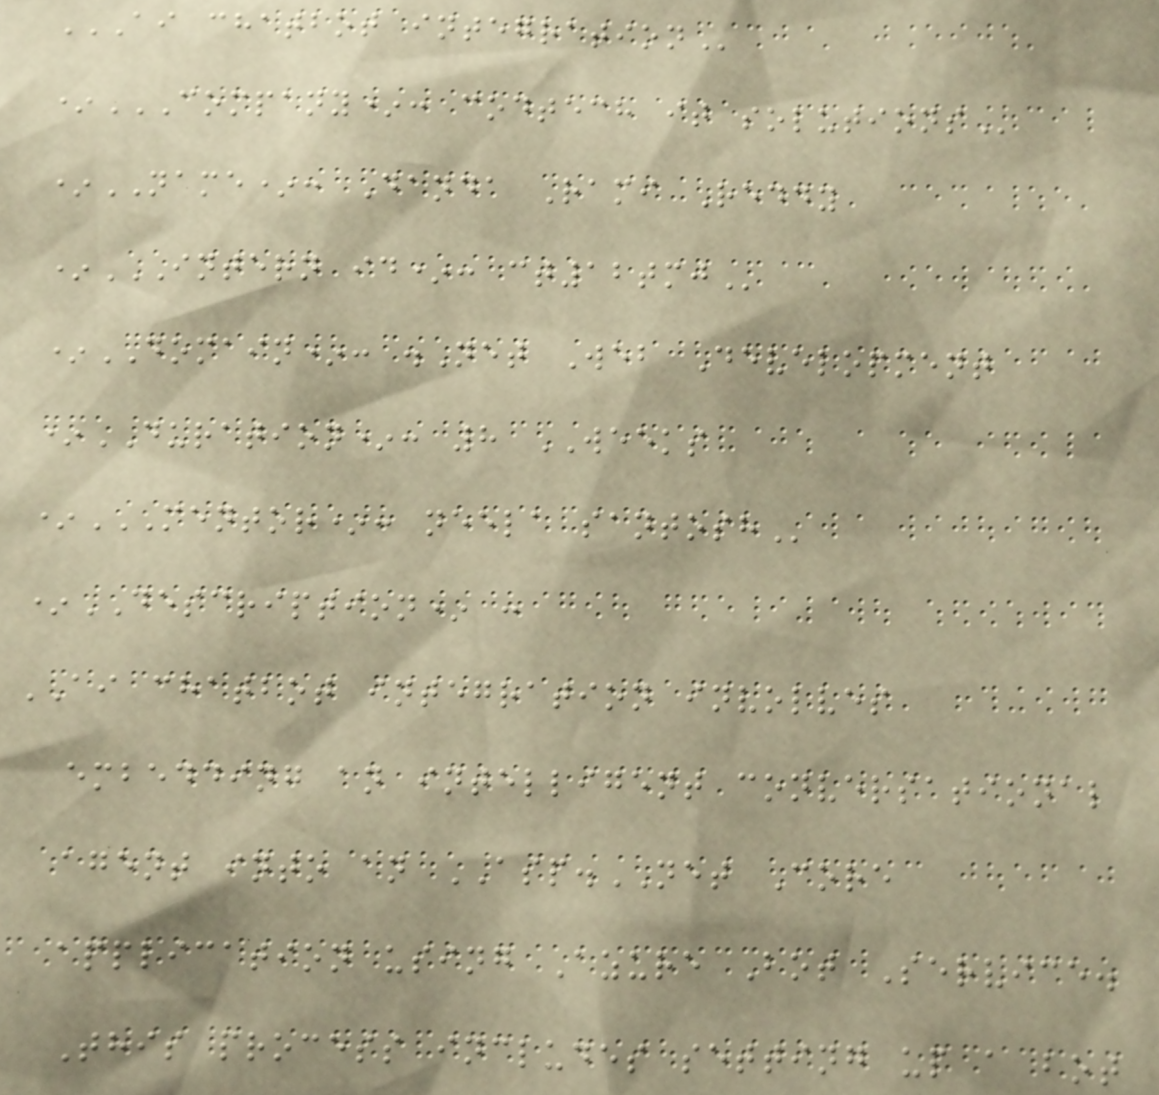AI CHATBOT INTEGRATION
*COMPANY*: CODTECH IT SOLUTIONS
*NAME*: Danda Rami Reddy
*INTERN ID*: CT12TMJ
*DOMAIN*: .Net Web Development
*DURATION*: 8 WEEKS
*MENTOR*: NEELA SANTOSH
*DESCRIPTION* :
AI chatbot integration involves
embedding an intelligent conversational
agent into an ASP.NET Core
application using Azure Bot Service.
This process includes setting up a bot
